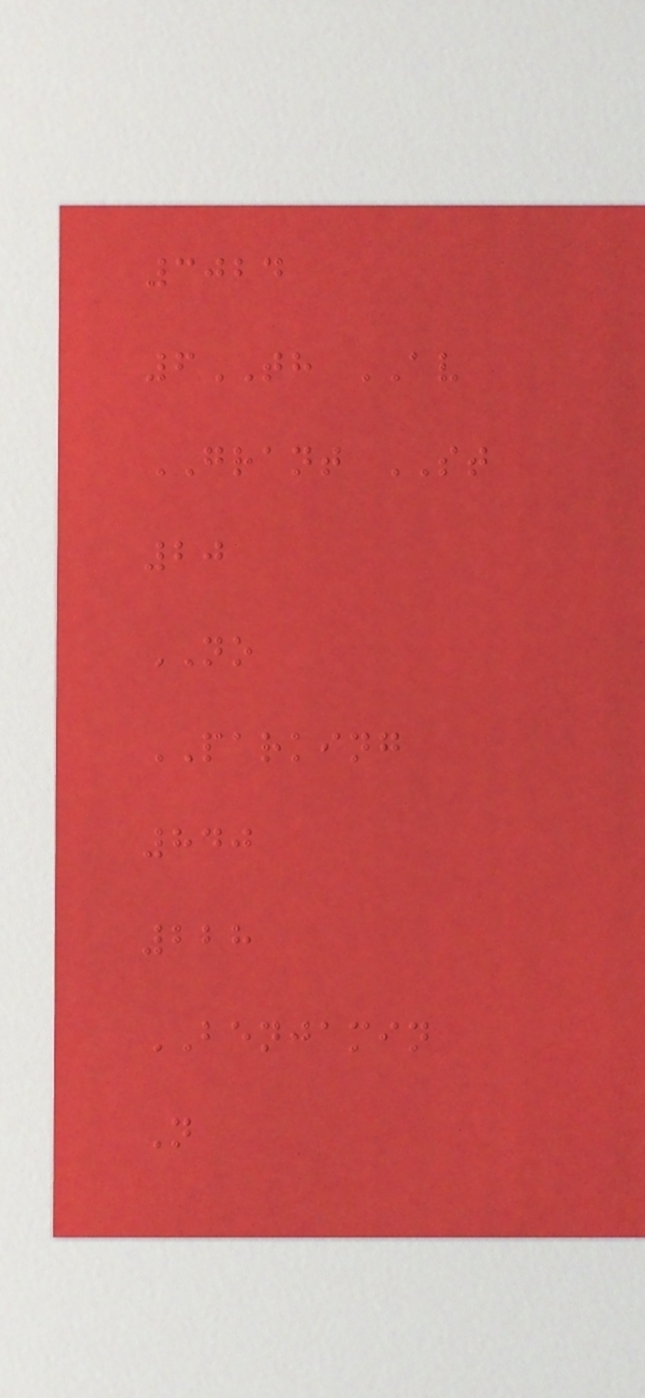3024
6TH AV
GRANT ST
20
NO
PARKING
840
228
BENJAMIN
N
